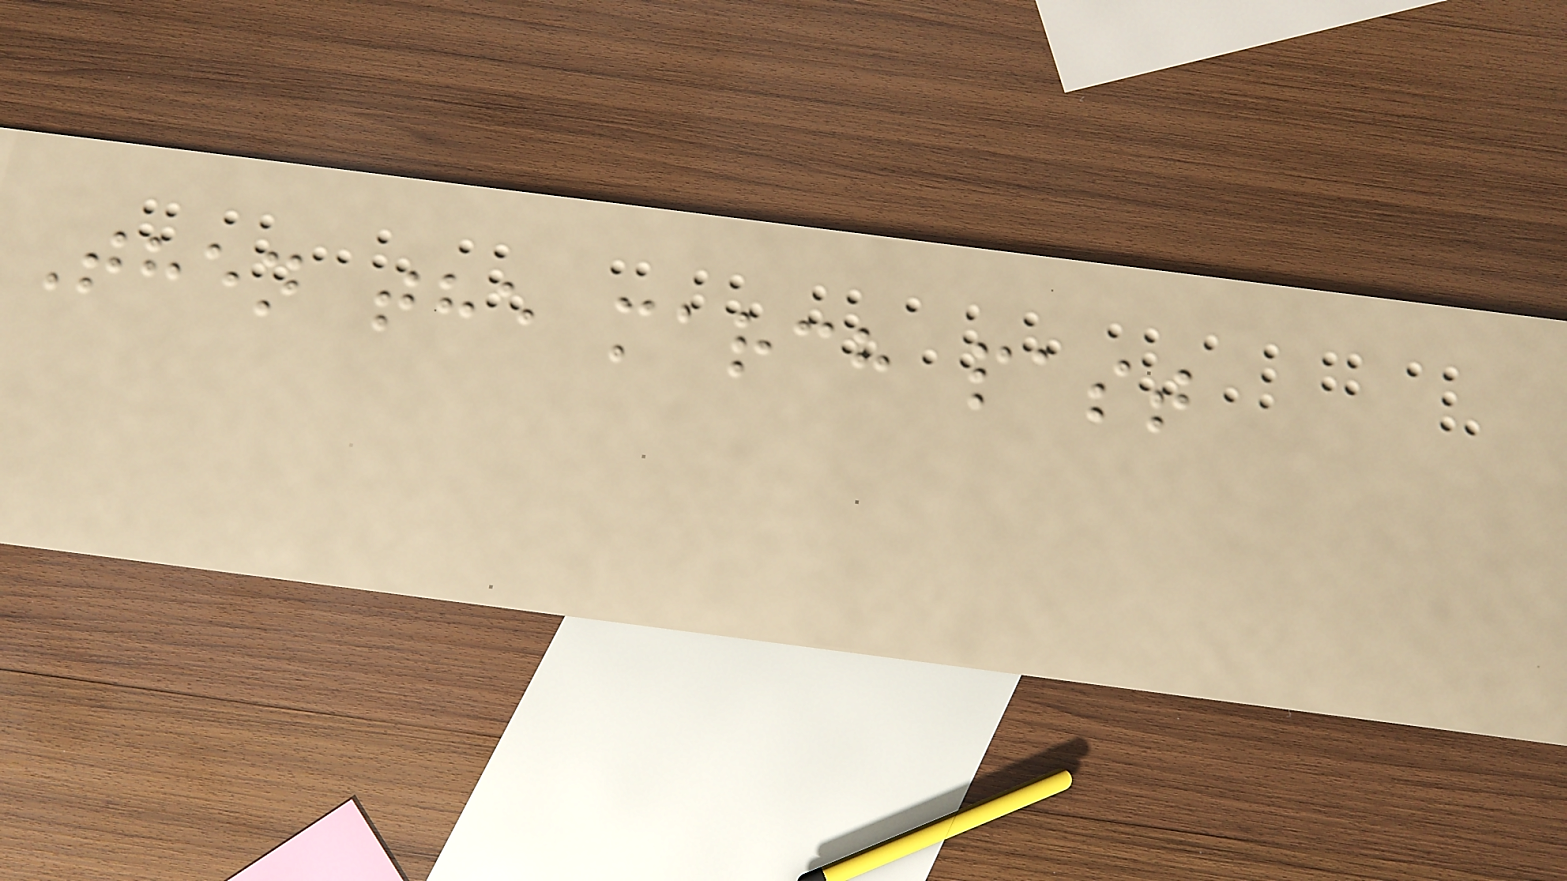Then the march past
